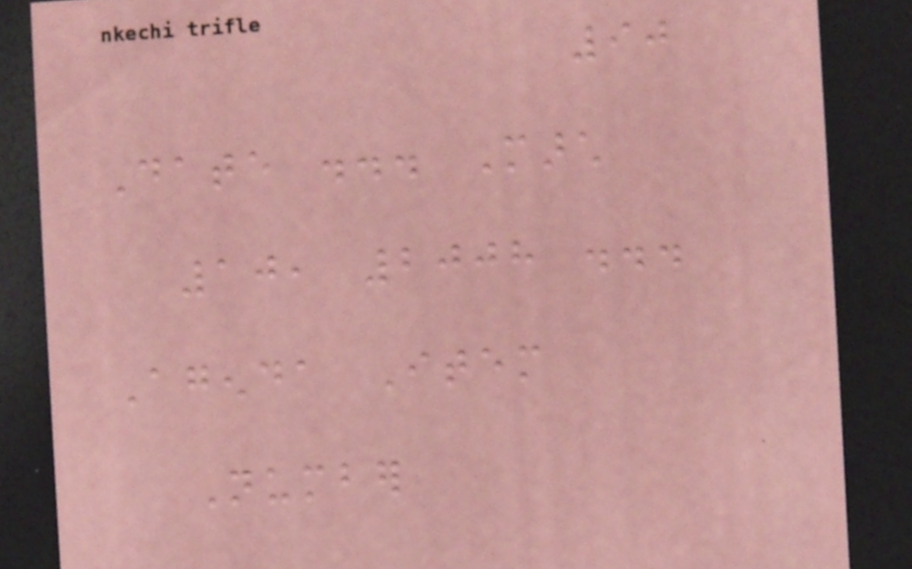90
Date ... March
10, 2008 ...
Agenda Item
Number
